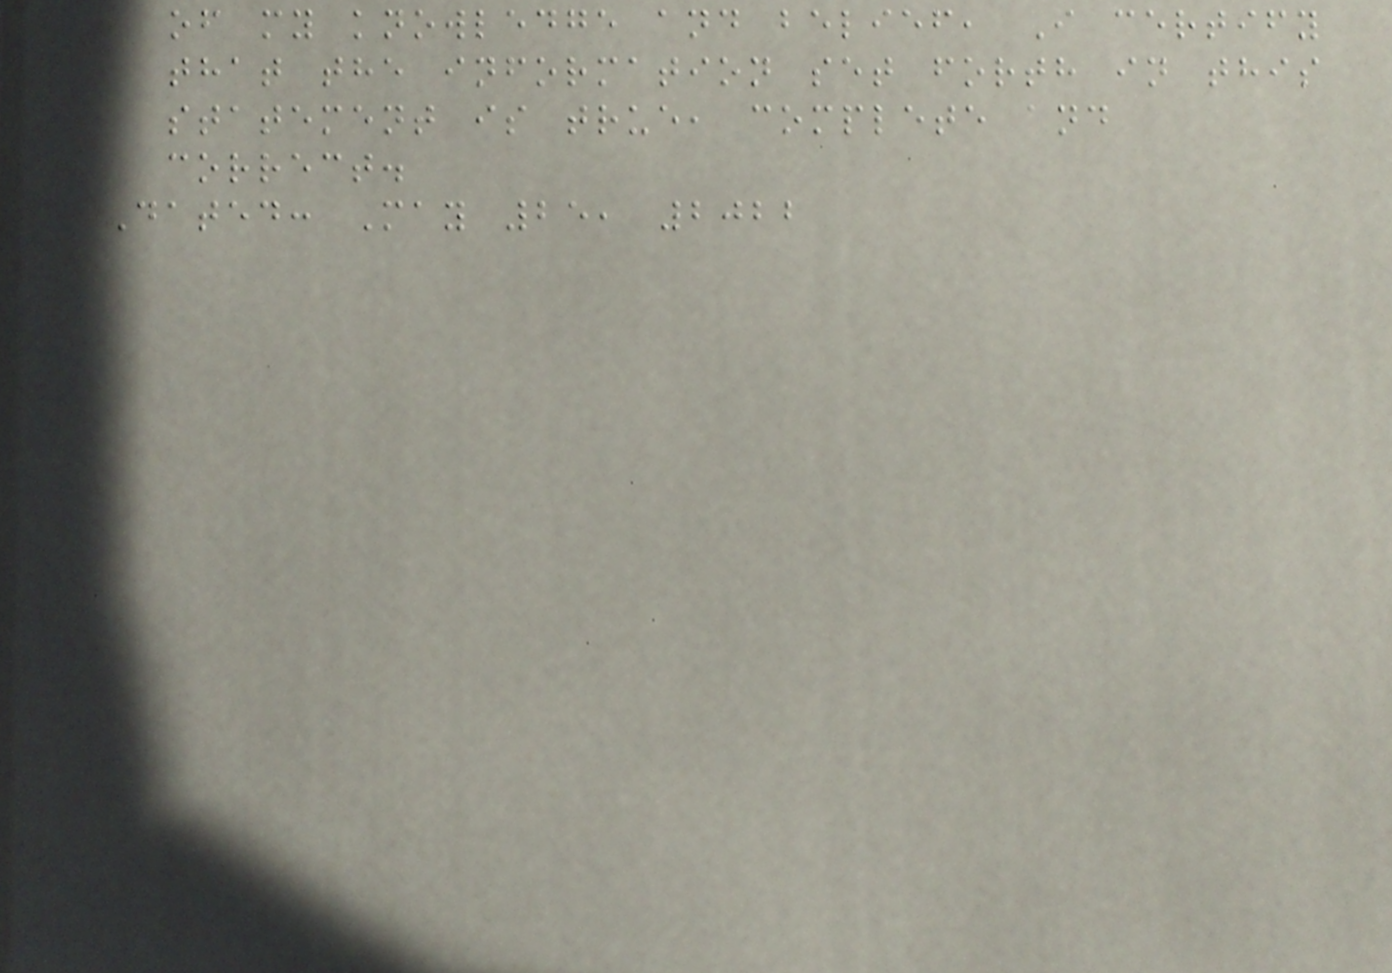of my knowledge and belief, I certify
that the information set forth in this
statement is true, complete and
correct.
Dated: May 25, 2022
